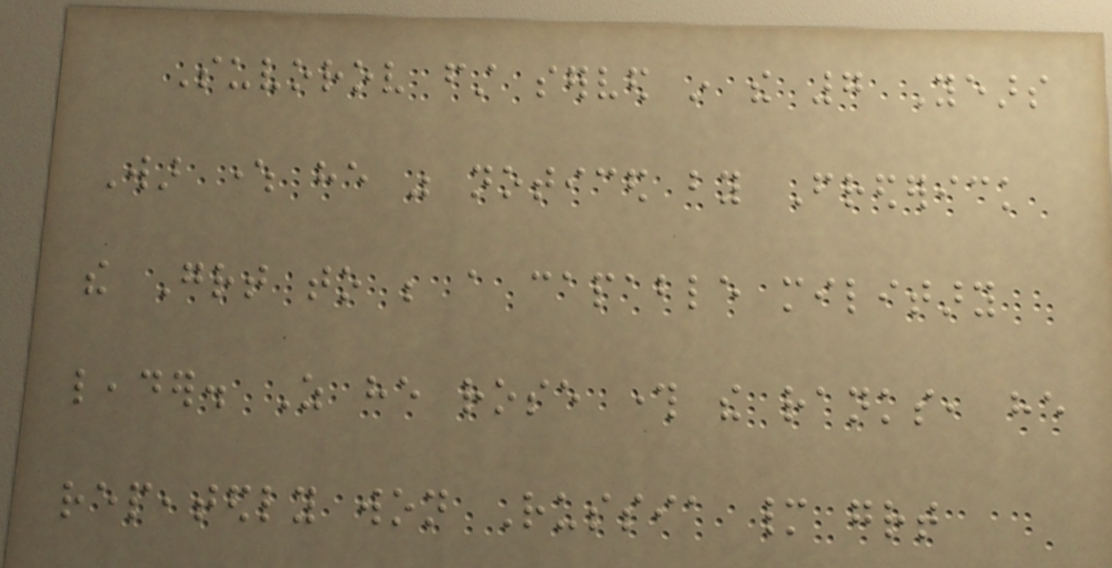Suvorov first served in the 7 Years
War where he was noticed by Frederick
the Great to be a capable military
leader. As he rose through the ranks, he
repeatedly won Russia many great
